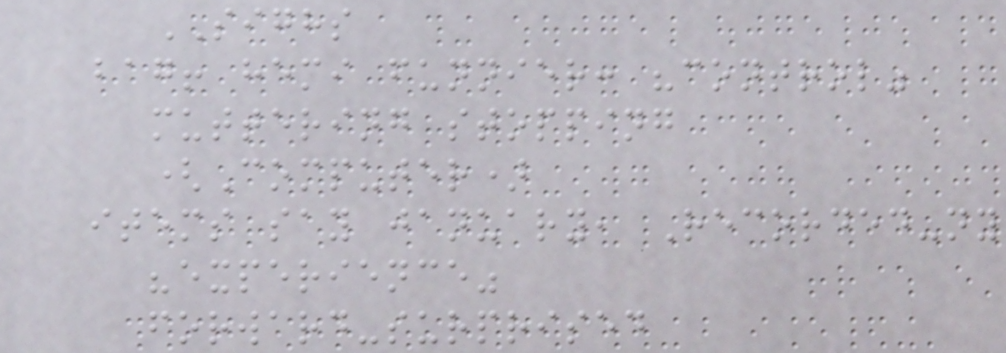SIGHS
bag! hemi funnier: "control"
muttering stopping
(Computer)
items say january, Recorded-ny
"experience"
forward-surprised
